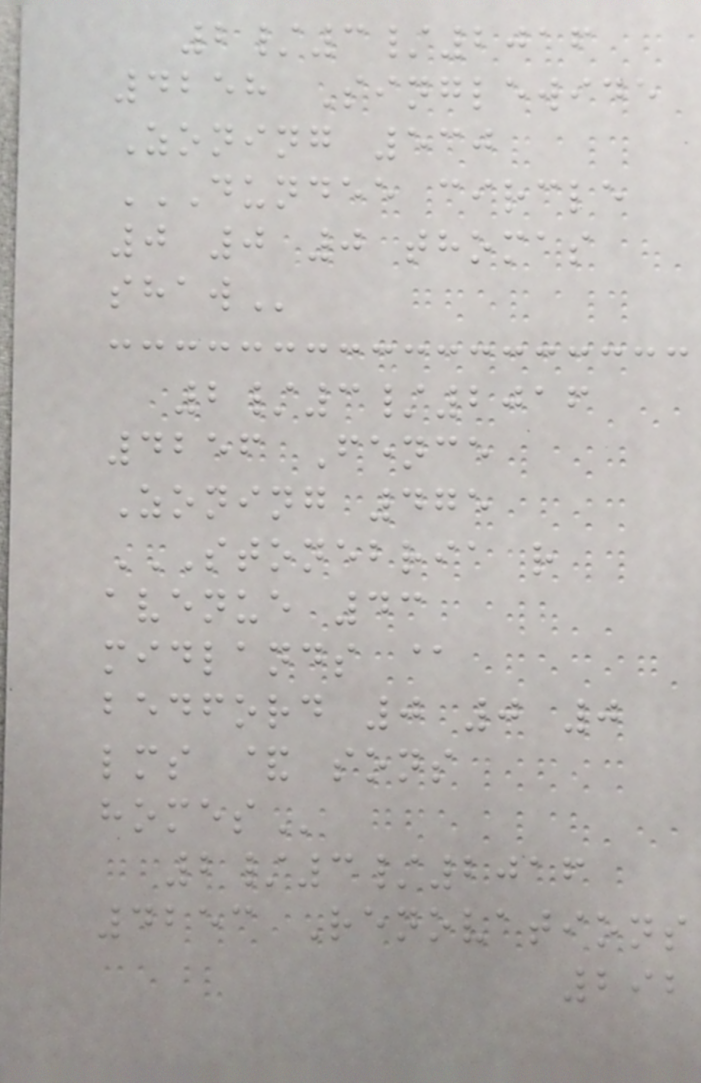2/3/2016
4258 Singlewide
Zoning 530
DUNDEE CIRCLE
0 0 0 THOMAS
SHAW
2/3/2016
4256 Fence
Zoning 475
STONEBRIA R
AVENUE 43
MIDLANDS @
BEDFORD 0 0 0
LMS & SONS
HOMES
2/3/2016
4253 Renovations
292
